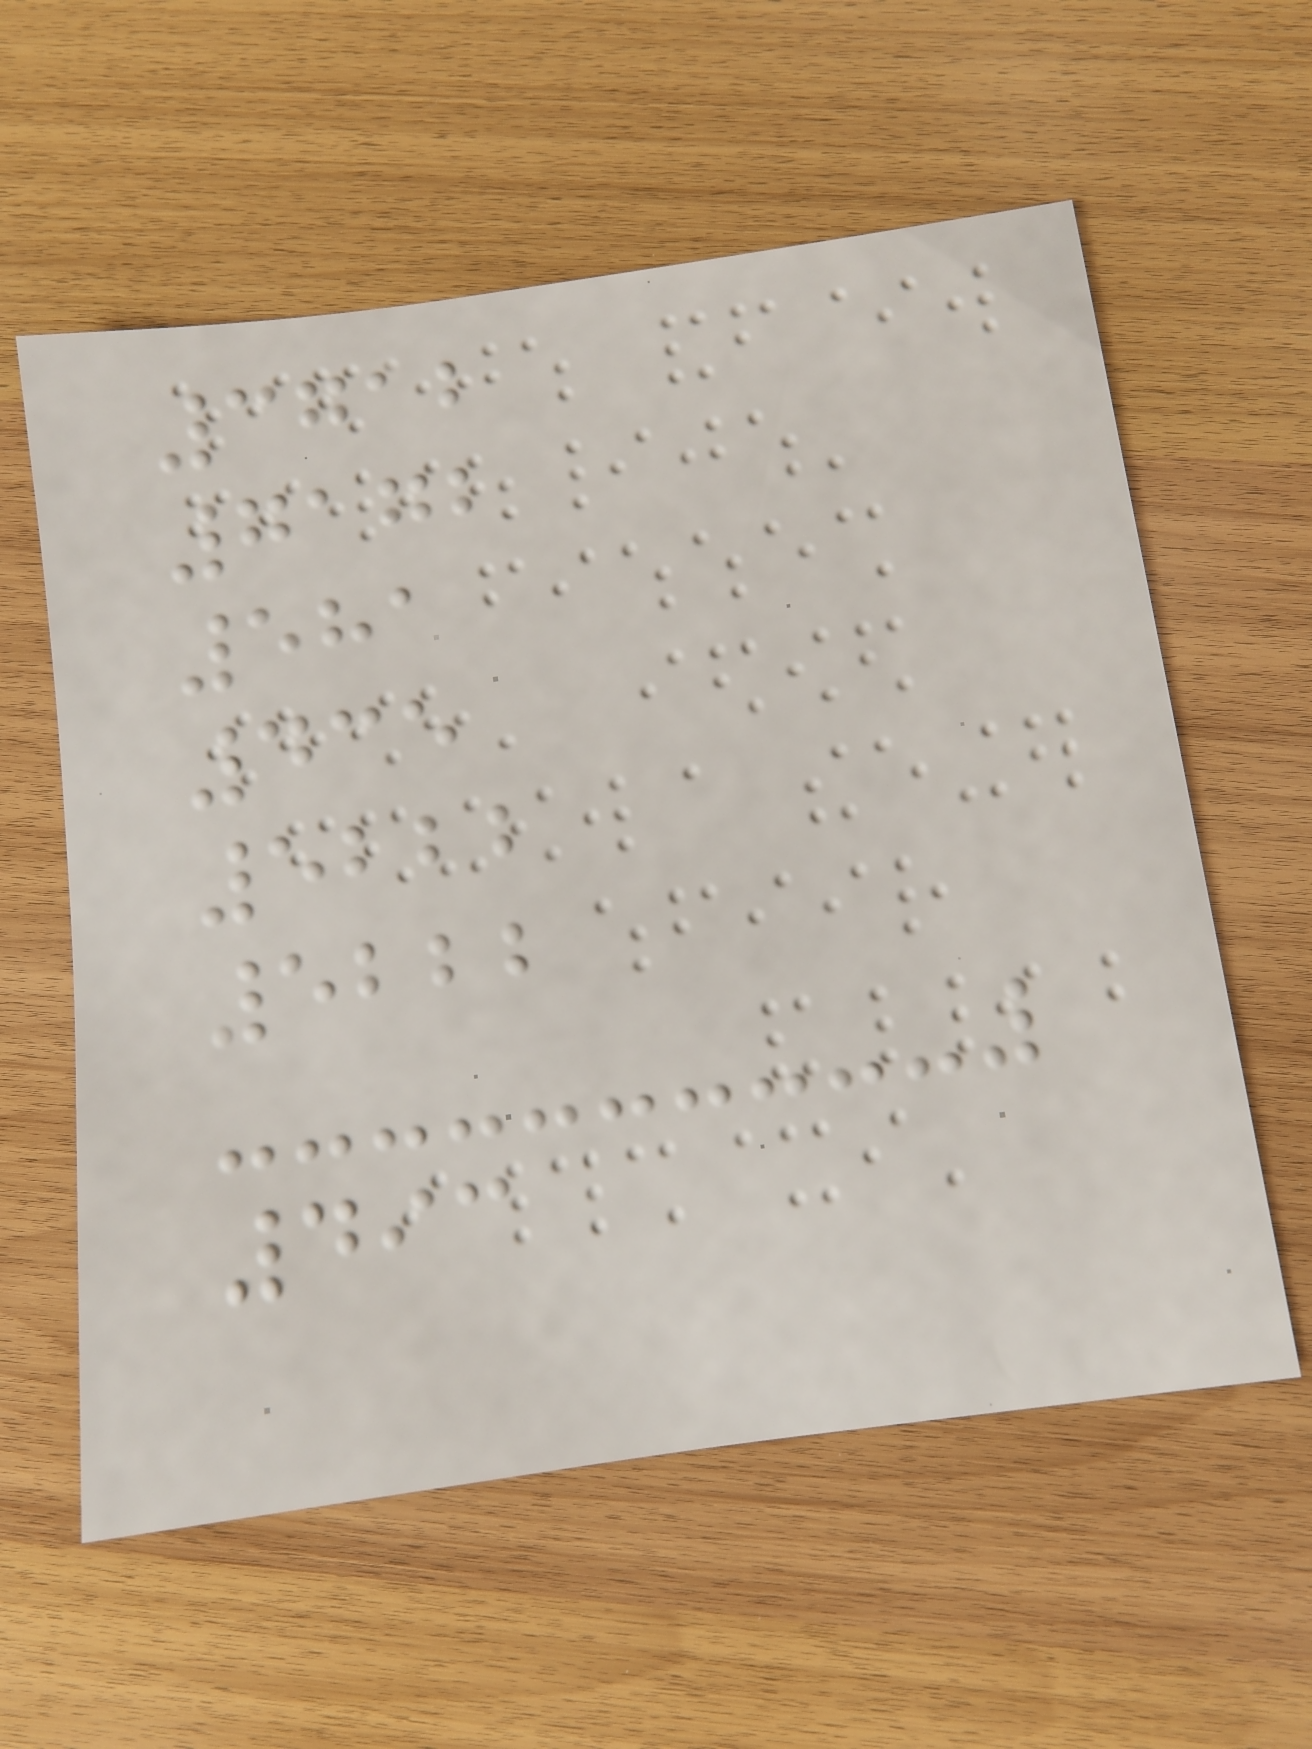3712
7172
581
435
5222
5222
493
